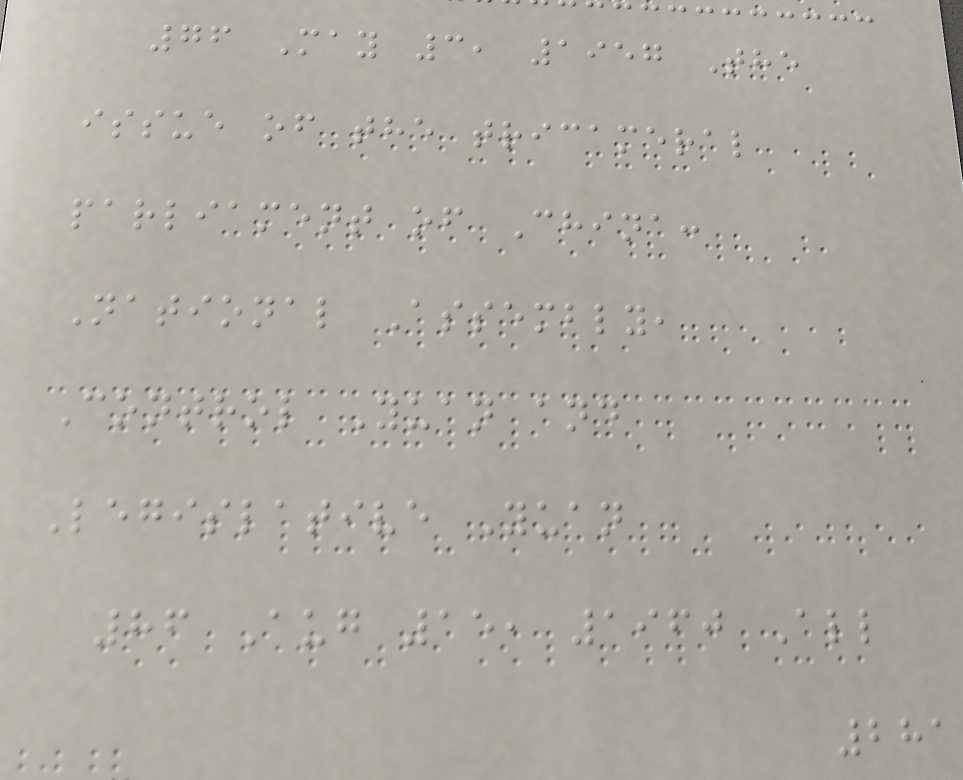76 May 3, 1957 The
issue of the tricameral
parliament of China:
National Assembly,
Control Yuan and
Legislative Yuan
86 Aug 15, 1960 All
281
